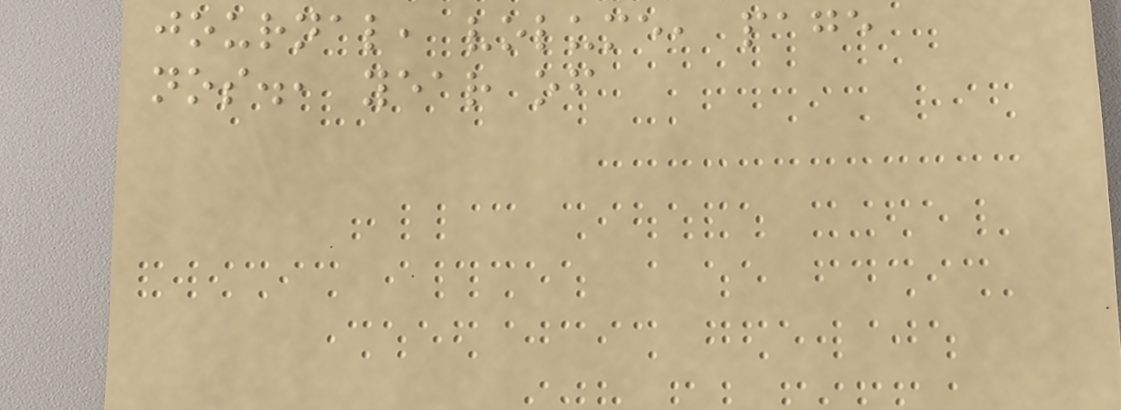journal, volume, page
nos., year of
